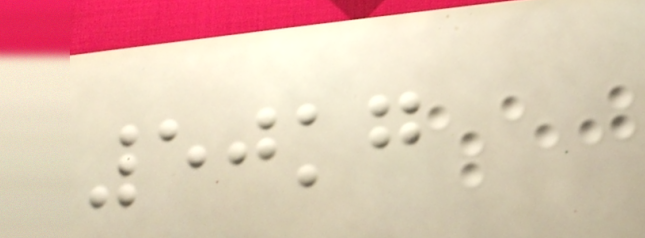50kg
